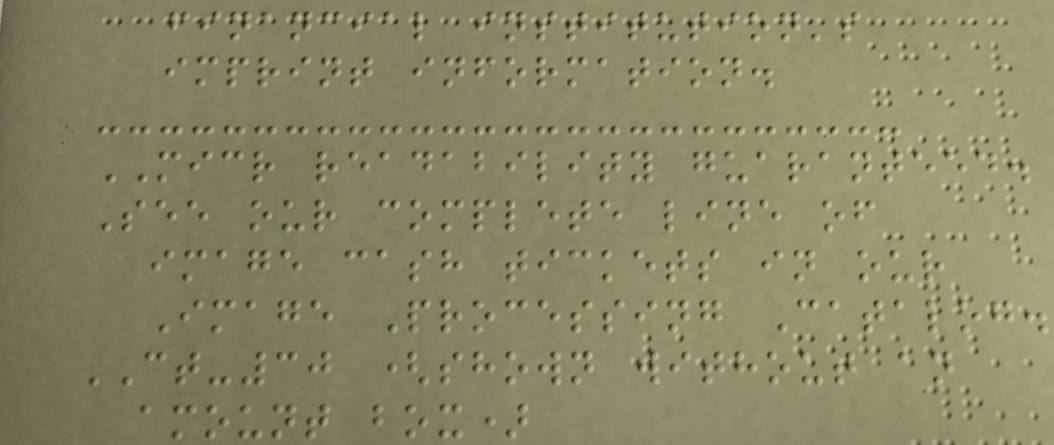financial institution's
imprint information.
MICR readability guaranteed.
See our complete line of
image cash tickets in our
Image Processing Catalog.
CT-30 (shown without an
amount box)
